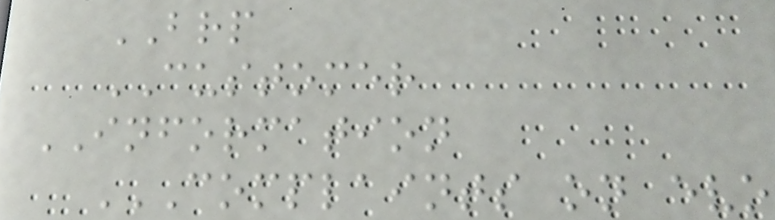BRP
CUSTOMER
INFORMATION
COMPLAINTS ON EVO
